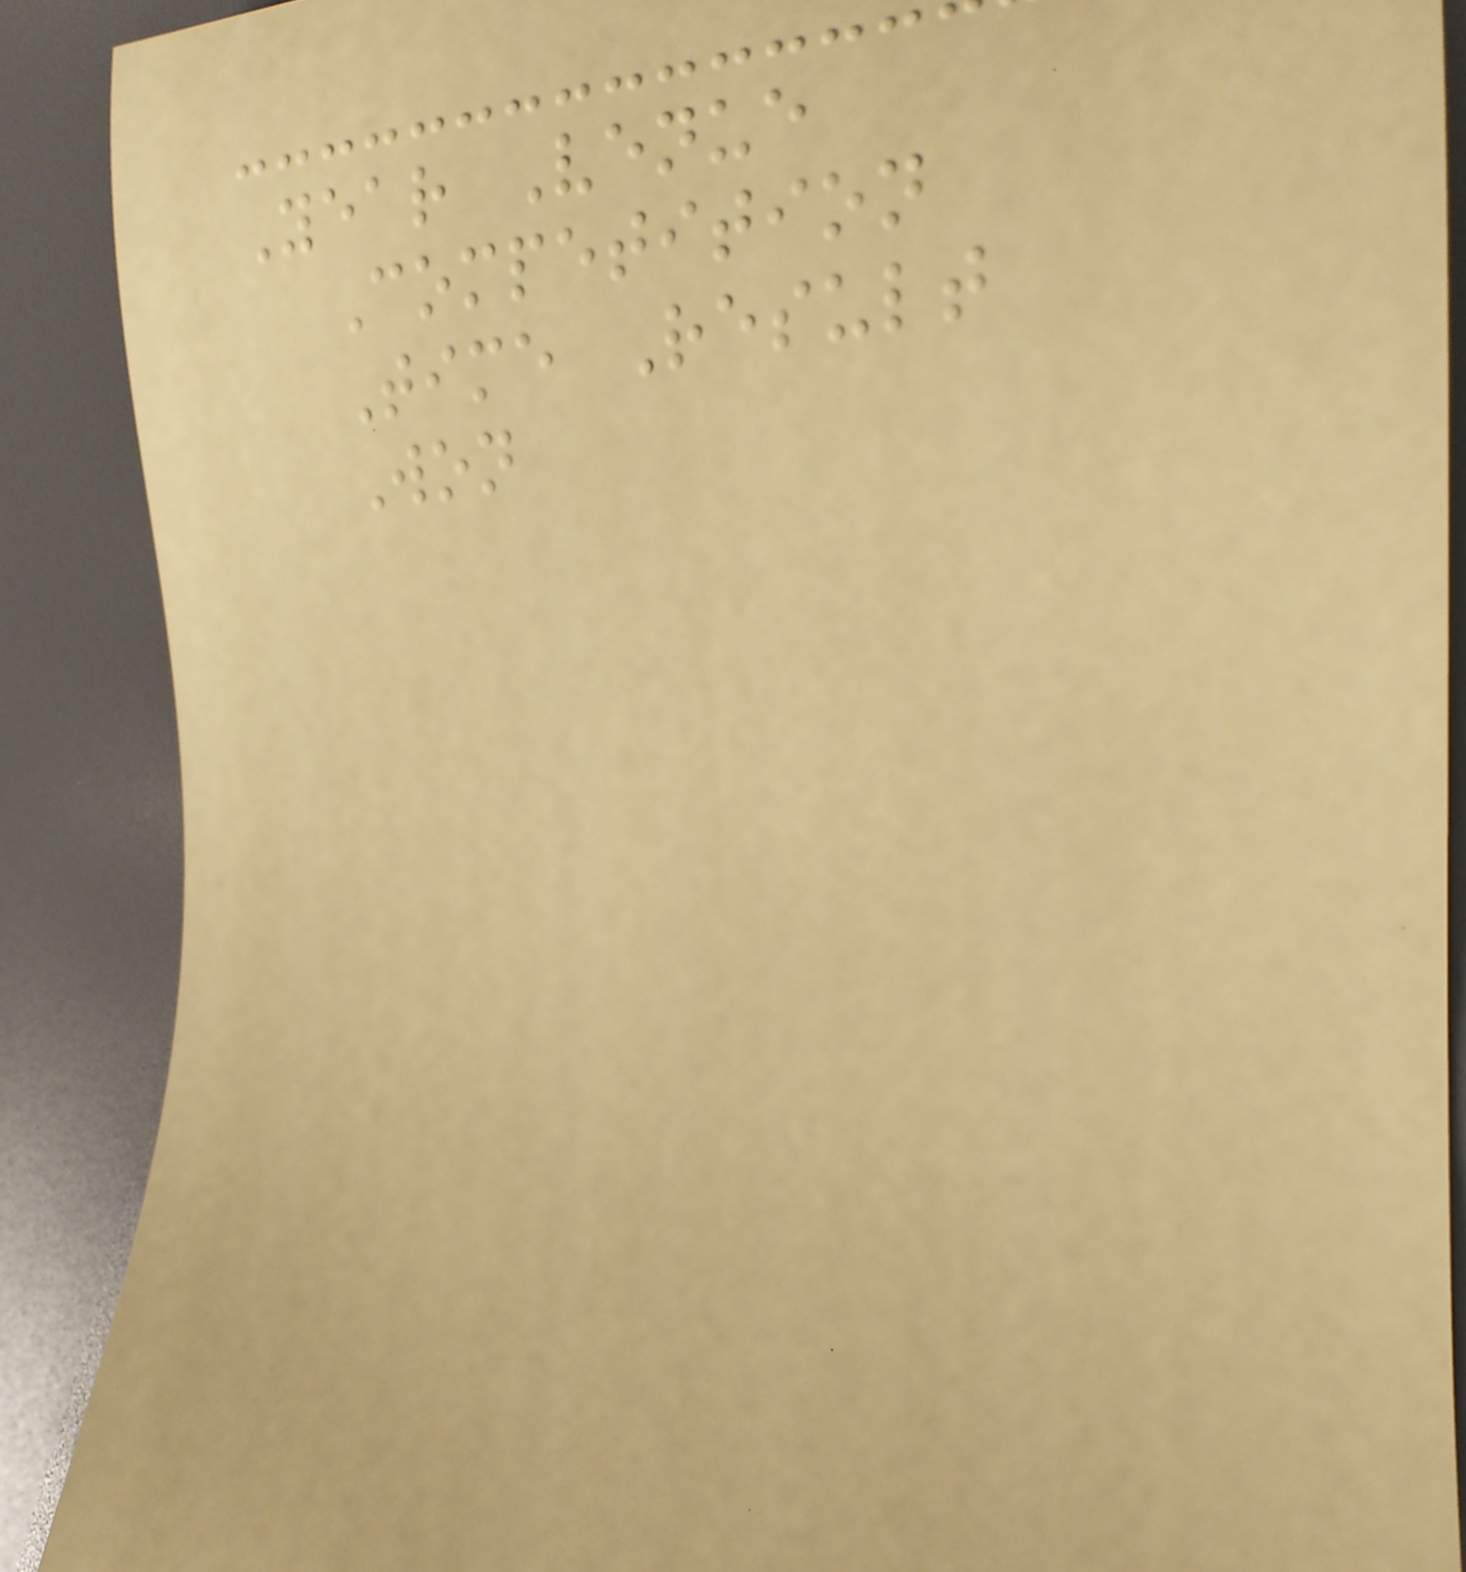Year Venue
Competition
Time Result
Won
